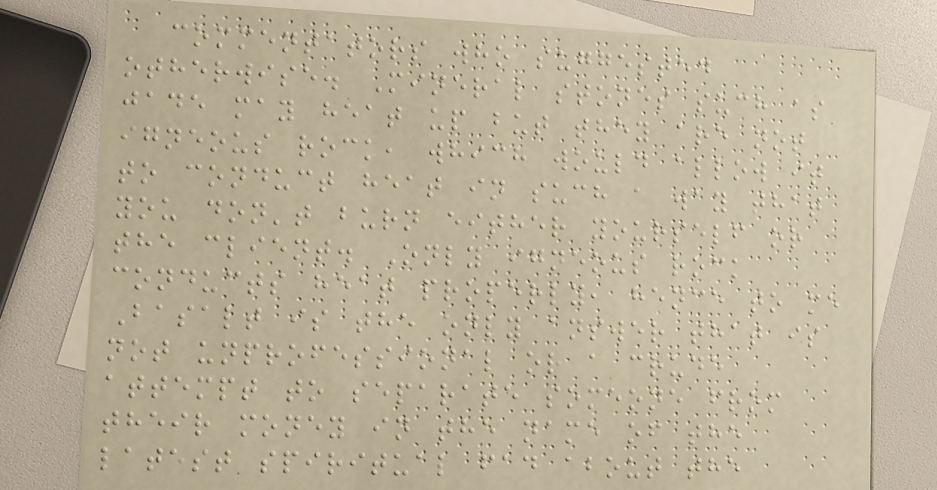commentators who suggested
otherwise. Mineral stones such as
jade may heat up but they are not
igneous rock, which would allow it
to conduct heat in such a way that
you don't burn either yourself or
the client. Only igneous rock
conducts heat properly, hence to me
Basalt is the only answer that is
not unprofessional or a crude
attempt to separate someone from
their money in the name of the
latest spiritual fad about the
